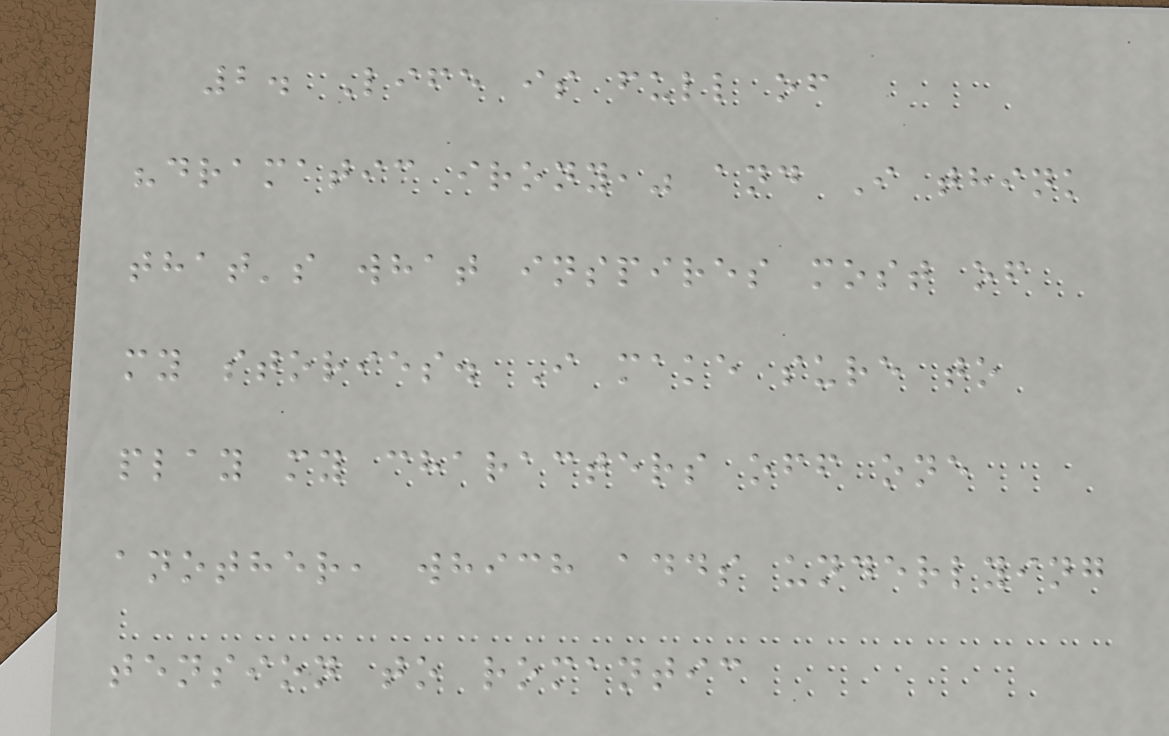2. Life is full of
"dramatic irony," and I think
that's what inspires most of
my stories. I make sure to
play my characters off one
another, which adds underlying
tension to romantic
